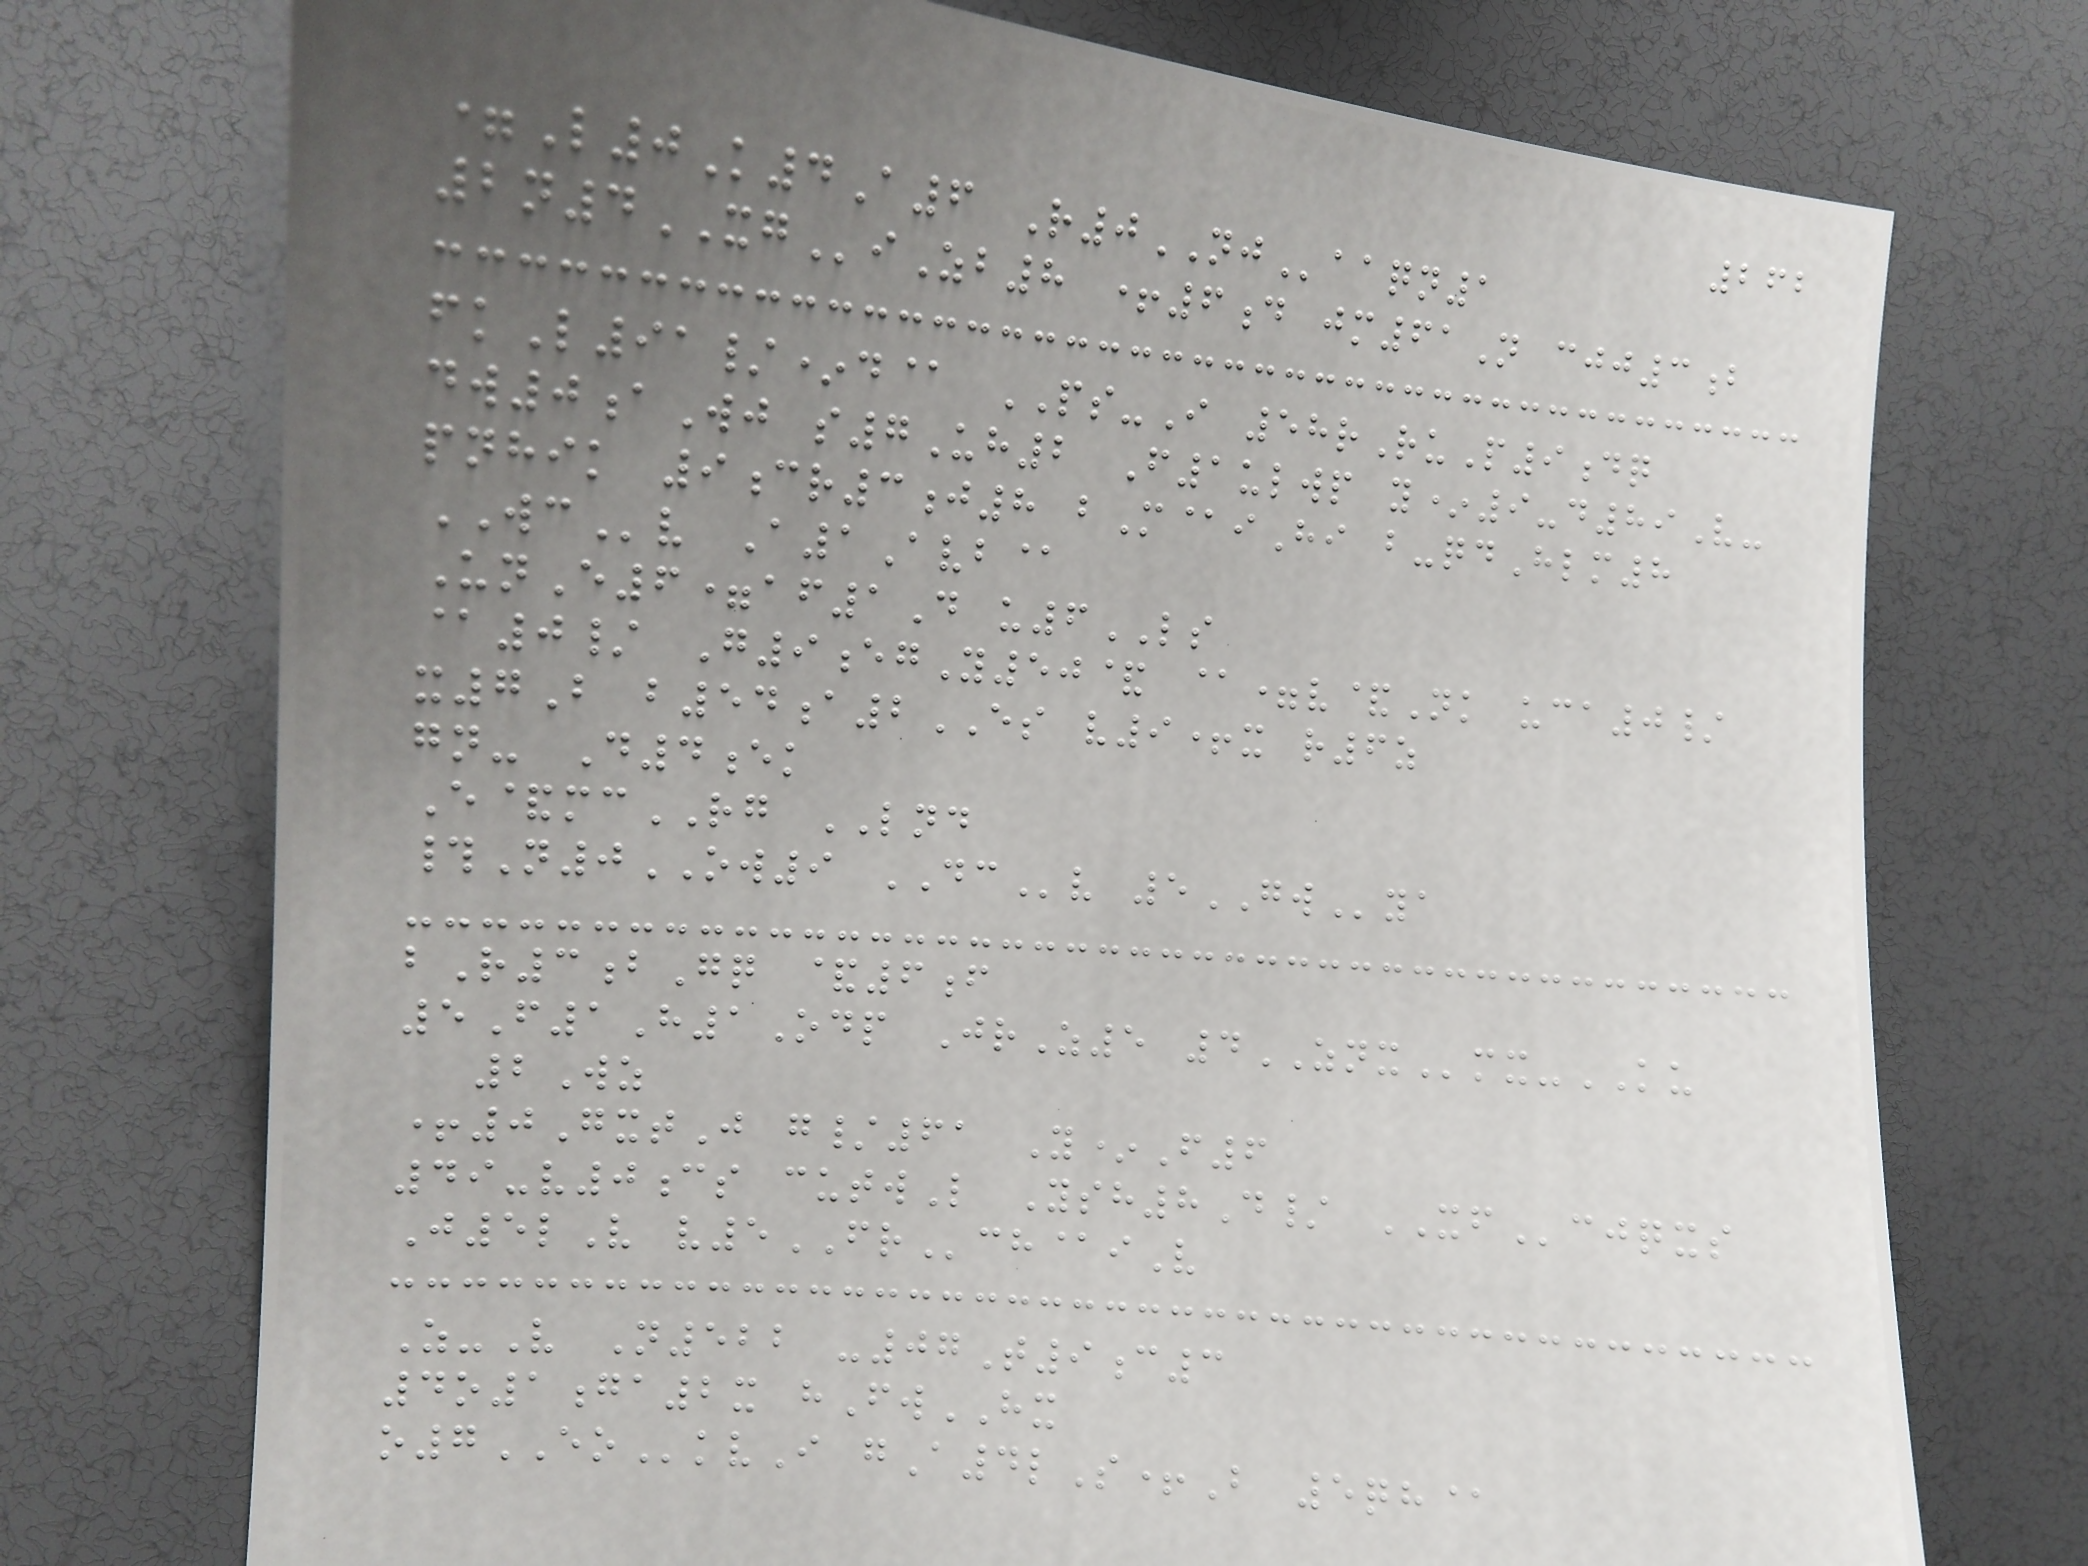262
=L0K4A6 R0NJaaqn1
2n4XGiZb8 +6d jm61N cjj3b
fkL91/*d@ PS-I 58rRuP9dq
dw0aWj s7Uh2 F1ulwp y*9-d89V-
pnhik 9cr3j8 bM@iHi b-qdHlm8
WCv A1Avb@
UnE6=af1D u6LS
@0/ G9egY50& @=v&Nk uca0/
x7B b54a2ES v9+x r6z
gn- D4ek
E&mcRG LND
#N0OW9 DCv 5GWya
bR3bGq &6f
5F1H1Odp JrZ5 4ZNXmx-KU
2Wz
+0GxtJ g/61 Y*F6
49-v0cs cutwL Ysh8D/ XFcjqxs
J5lV v5FRch@iV
Z-V N522 -07T9c3
4o1ga2x hFwHX
o7EOkvI gA4lS+B 5qh@
